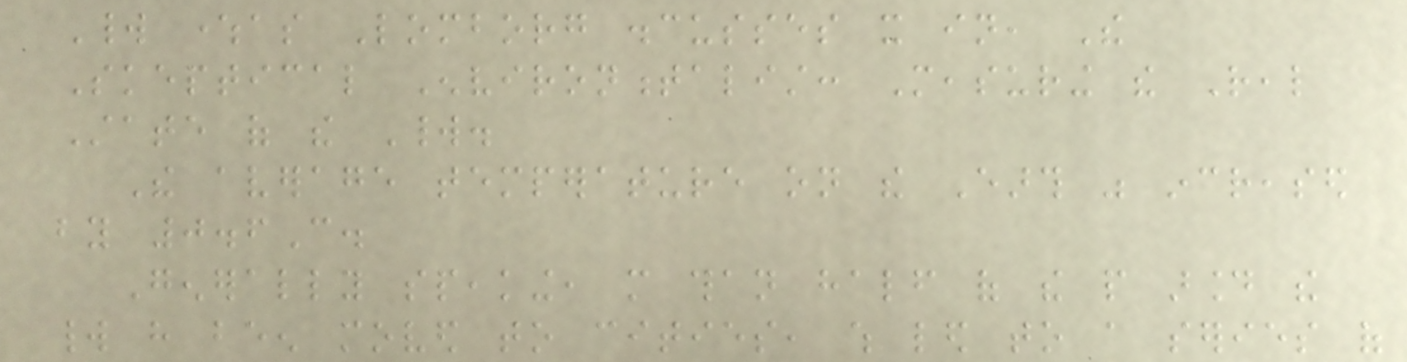World whereas Lomborg discusses it in, The
Skeptical Environmentalist: Measuring the Real
State of the World.
The average temperature on the Earth was increased
by 0.6C.
Generally speaking, more than half of the people around the
world have been moved to cities, which led to a series of
